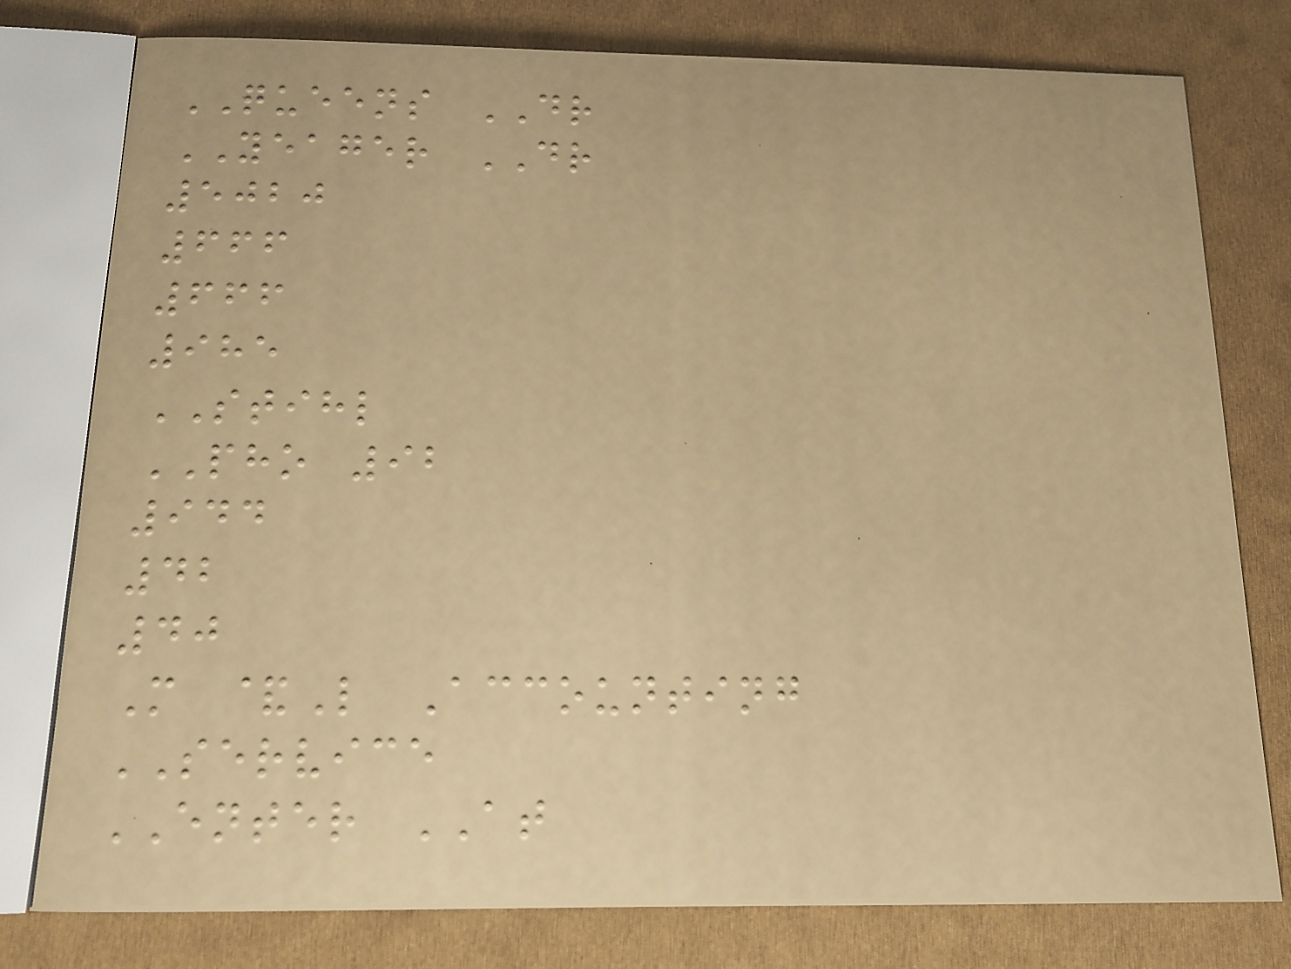QUEENS DR
YEAGER DR
5020
666
666
985
STIHL
PHO 92
944
42
40
M &L Accounting
SERVICE
ENTER AT
